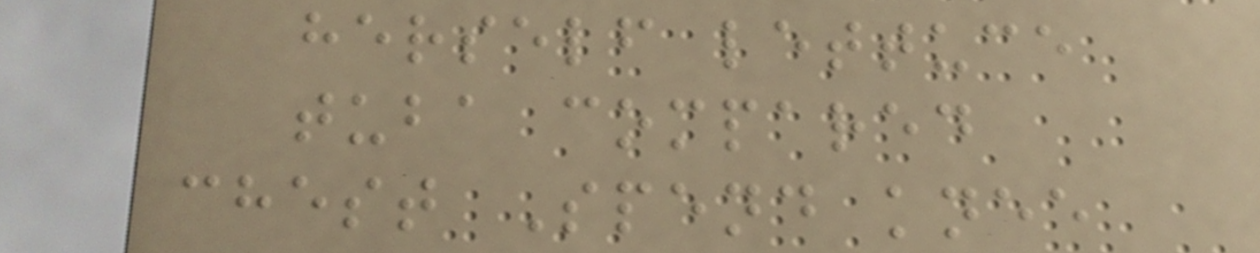herself lettuce
tuba compared
chest Spend knee
